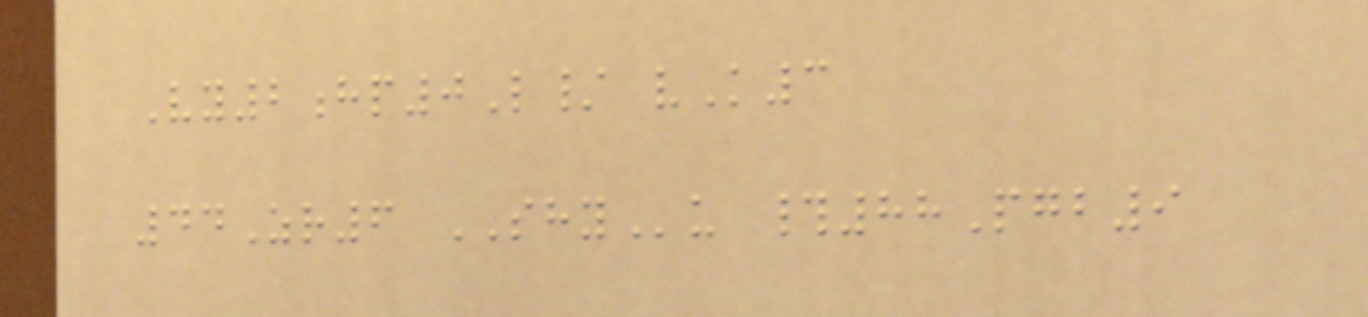Vy2hp0L/ vK3
44Zr6 SHYu #88Pgb9
